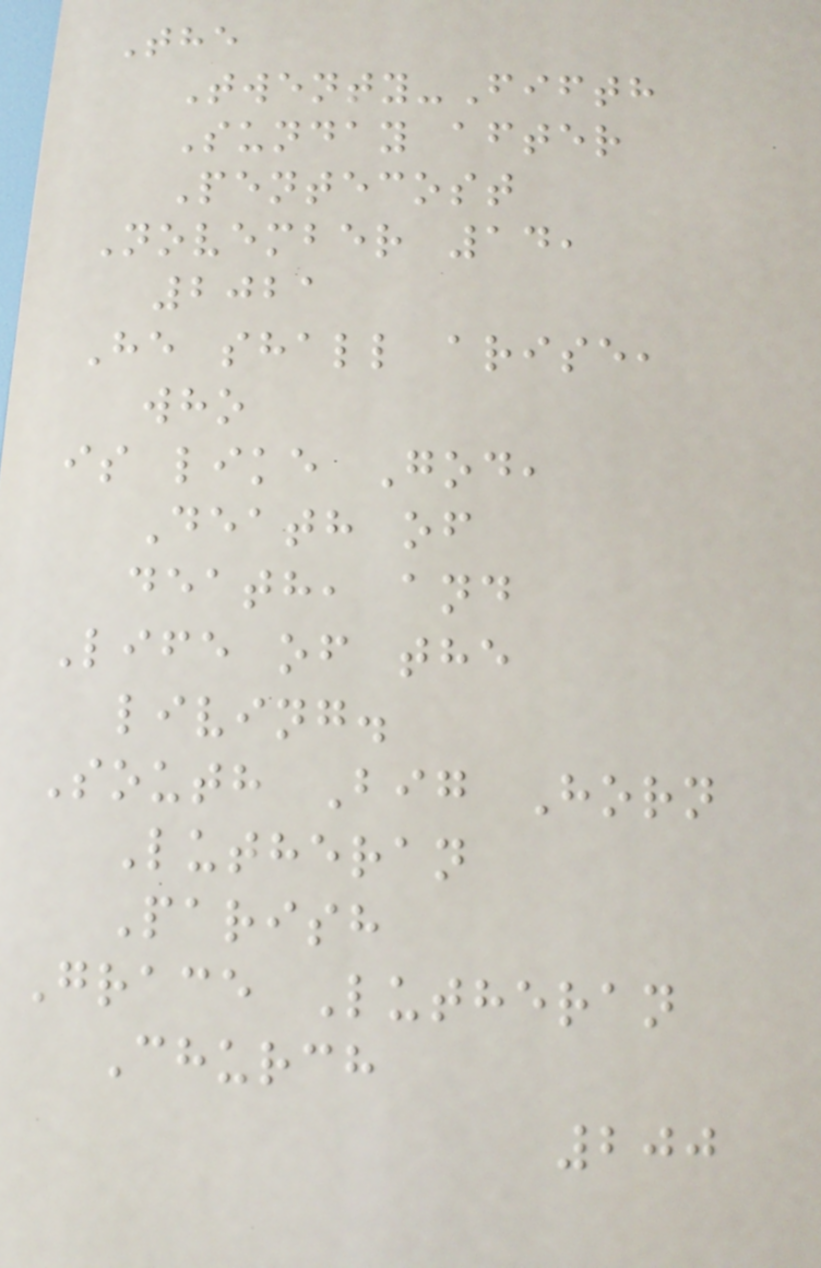The
Twenty-Fifth
Sunday after
Pentecost
November 14,
2021
He shall arise,
who
is like God,
Death of
death, and
Life of the
living.
South Big Horn
Lutheran
Parish
Grace Lutheran
Church
200
